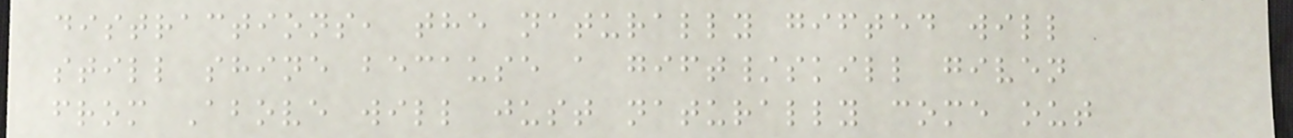distractions, the naturally gifted will
still shine because a gift/skill given
from Above will just naturally come out
